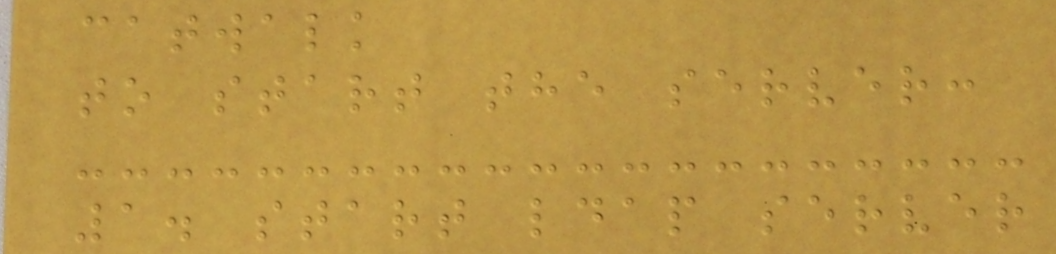catwalk
to start the server:
1. start ldap server
